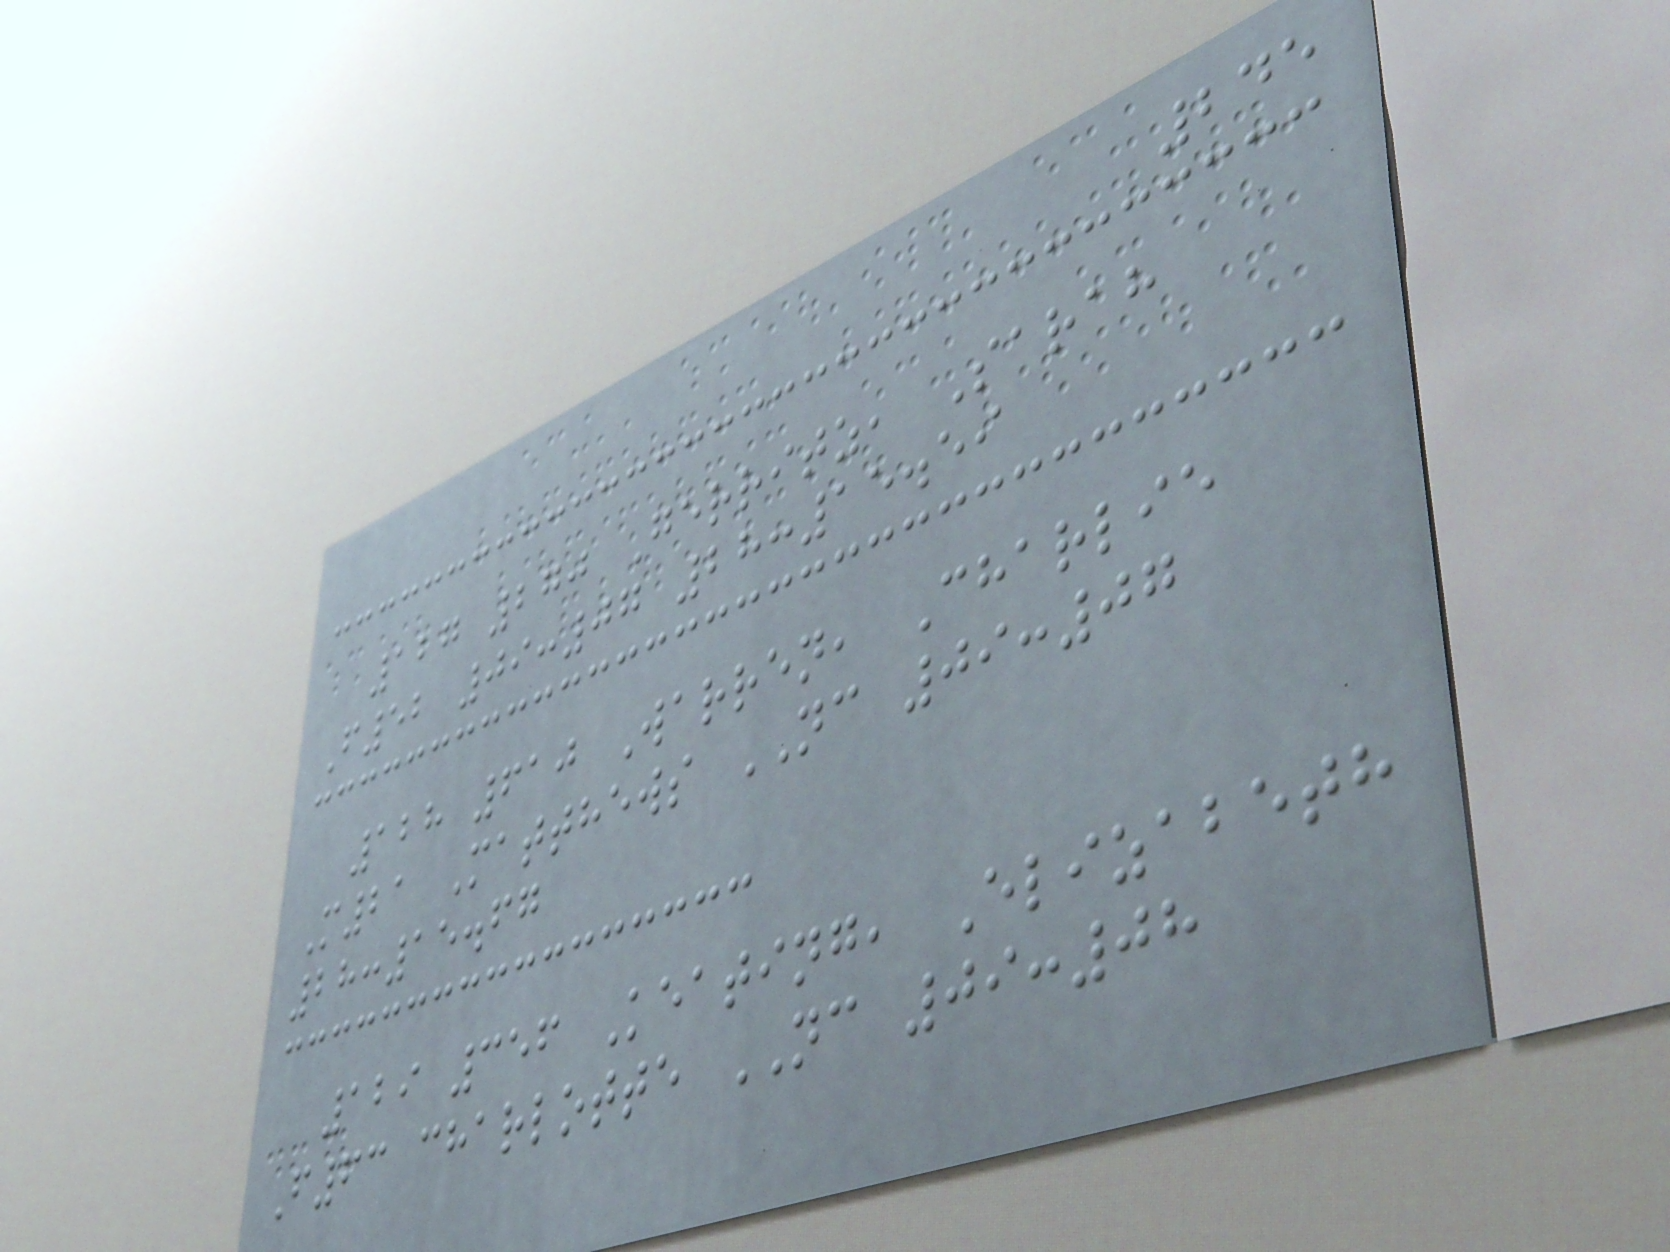245
127 270 Gerritz, Sarah
F52 09:07 28:15.59
128 610 Warren, Charlie
M21 Matthews NC 09:07
28:15.67
129 356 Keating, Elizabeth
F63 charlotte NC 09:08
